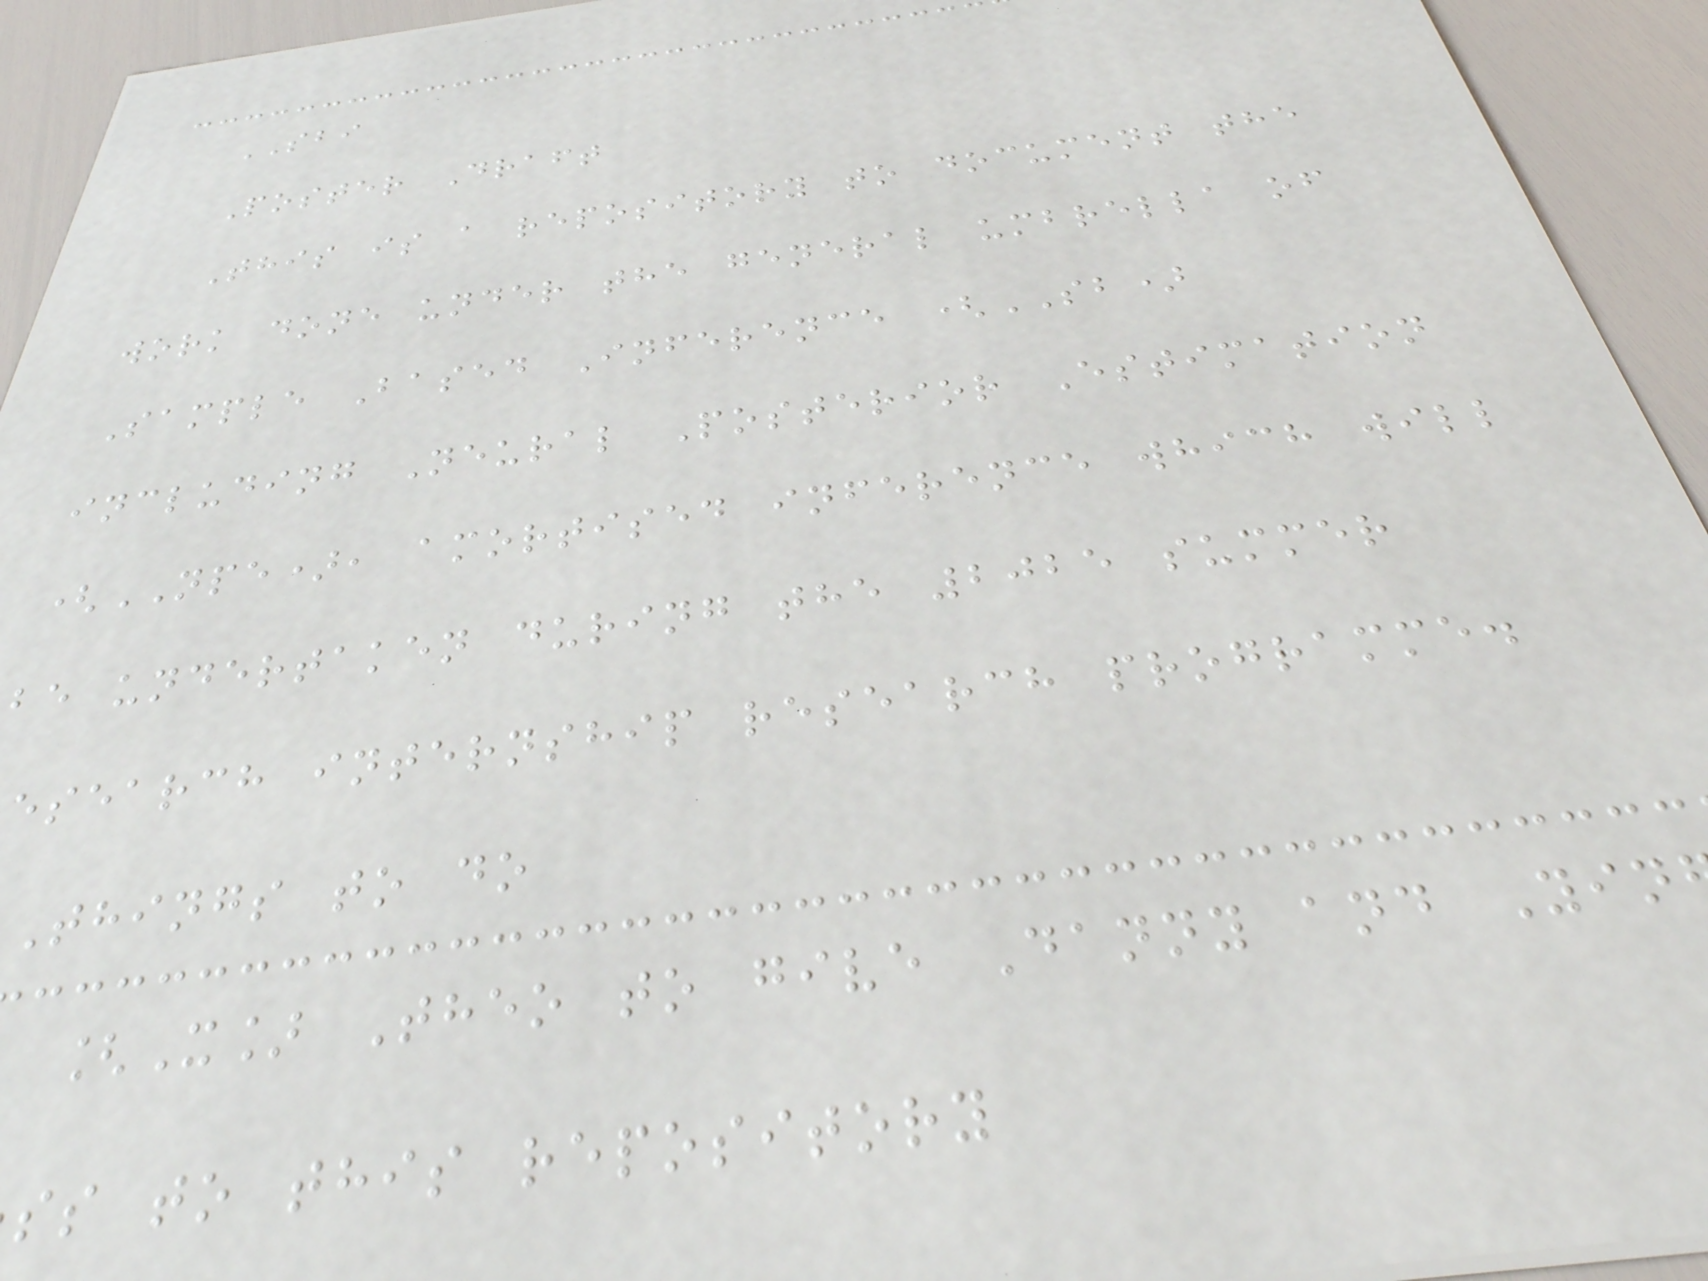SBI
Poster Draft
This is a repository to document the
work done under the general umbrella of
Sample Based Inference (SB)
including Neural Posterior Estimation
(NPE), amortised inference which will
be undertaken during the 2025 summer
esearch internship research programme.
Things to do
[X] Theo to give Danny and Yin
ss to this repository
